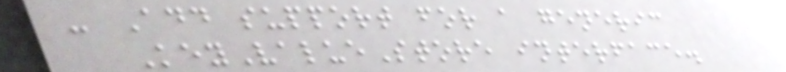- Add support for a generic
KeyValueStore interface.
